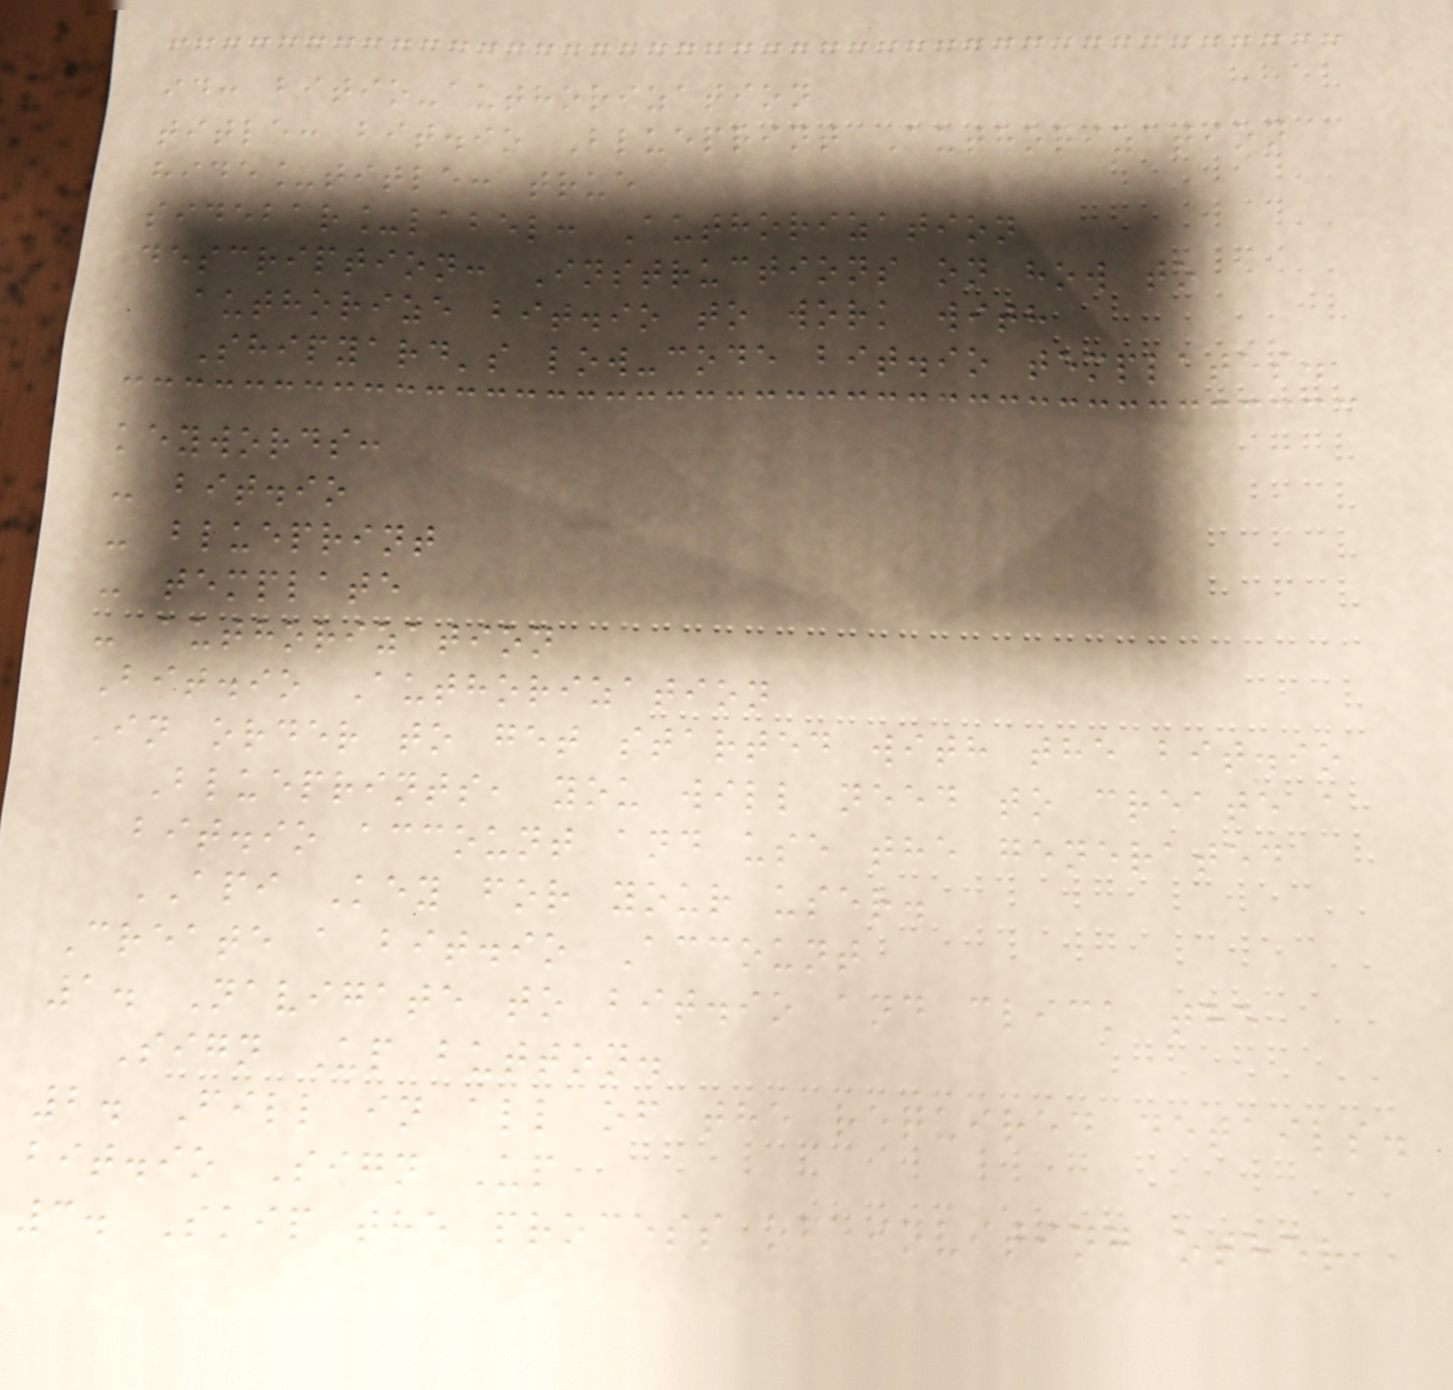id: bitio-authorization
title: bit.io Blueprint Authorization
hide_title: true
sidebar_label: Authorization
description: Instructions on how to
authorize bit.io to work with
Shipyard's low-code bit.io templates.
keywords:
- bit.io
- blueprint
- template
- authorization
Bit.io Authorization
In order to get started with the bit.io
Blueprints, you will need to create a
bit.io account and use the generated
API Key for your user.
Create a bit.io Account
1. Navigate to bit.io and click the
Sign Up button.
2. Fill in all of the required details.
bit.io Sign Up
3. Skip the process of inviting other
